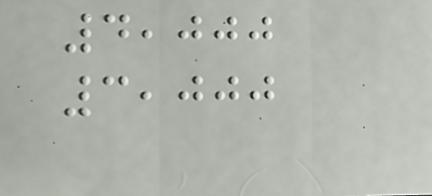4,000
3,000
